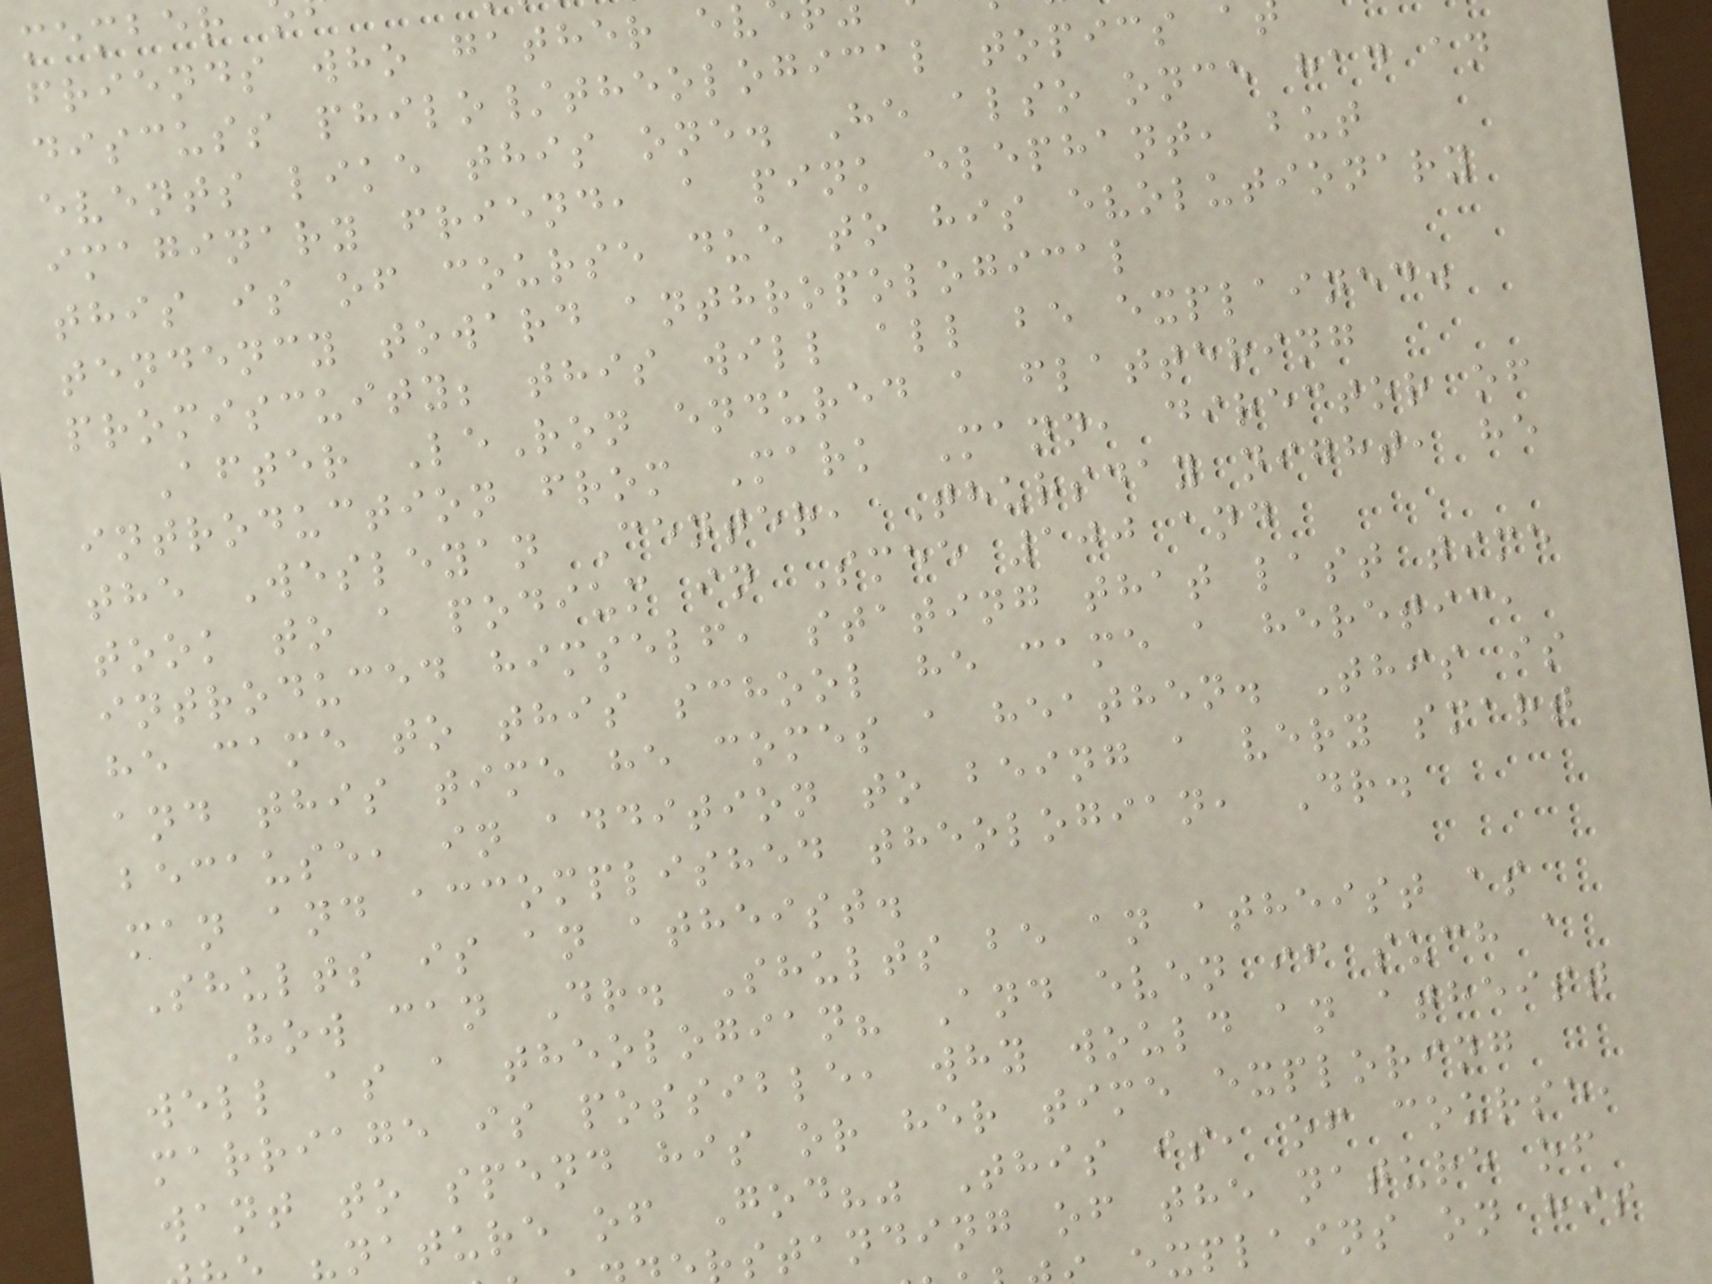friends who gather ev
discuss philo/theological topics a
events like this one. He also once had an
imaginary friend, a pink elephant, but
this is of course due to his evolutionary
tendency toward anthropological
promiscuity; this will all be explained.
After LeRon endured a flattering
introduction from Mark Mann, director of
the Wesleyan Center, Thursday night, he
took to a podium in Smee 100 and
introduced himself, stating that last time
he came to this school he came a heretic,
and this time he comes a heathen. This is
because, in addition to being a very smart
man and accomplished theologian, Dr.
Shults is an atheist.
How can Dr. Shults be an atheist as
well as a theologian? And even if such a
marriage is possible, why would an atheist
want to spend his or her time exploring
"nature of God?" This is, of course,
standing of the nature of
explains on his
